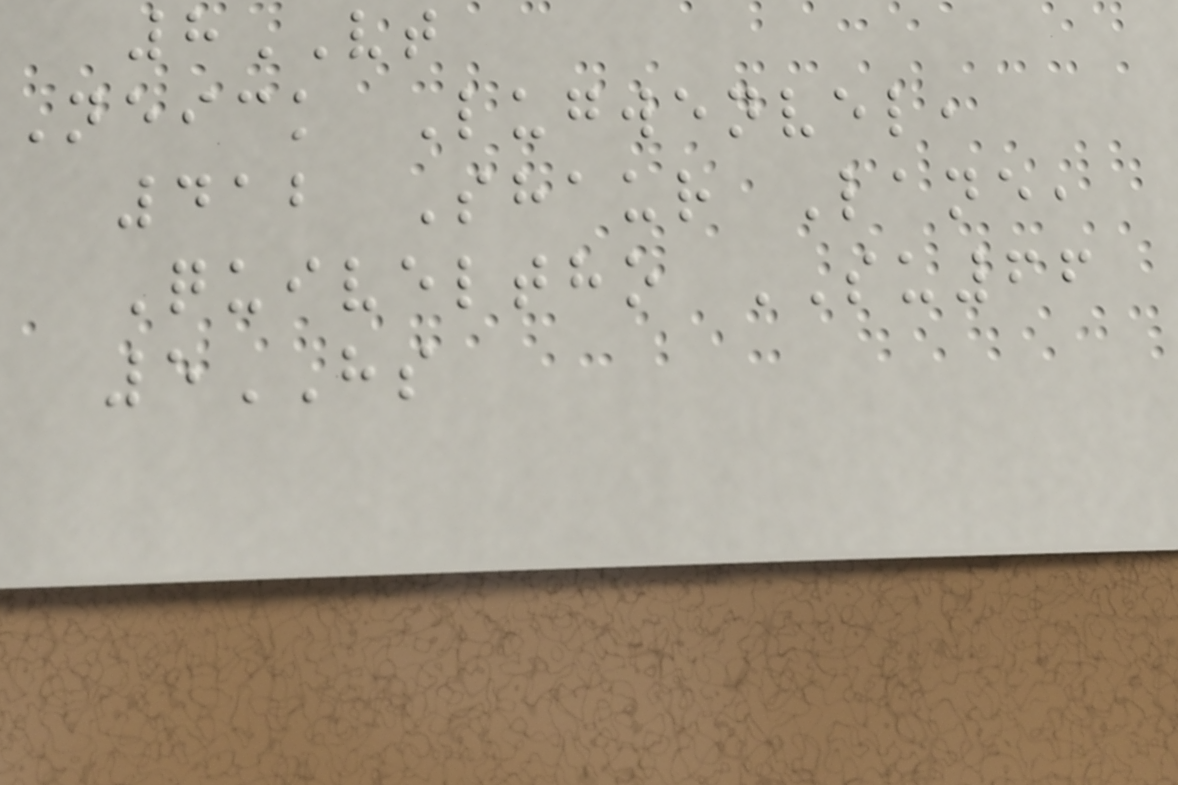8VT
Neick Lugwenvel,
412 Shaur Lane,
Quiveltho SU66
5HS
